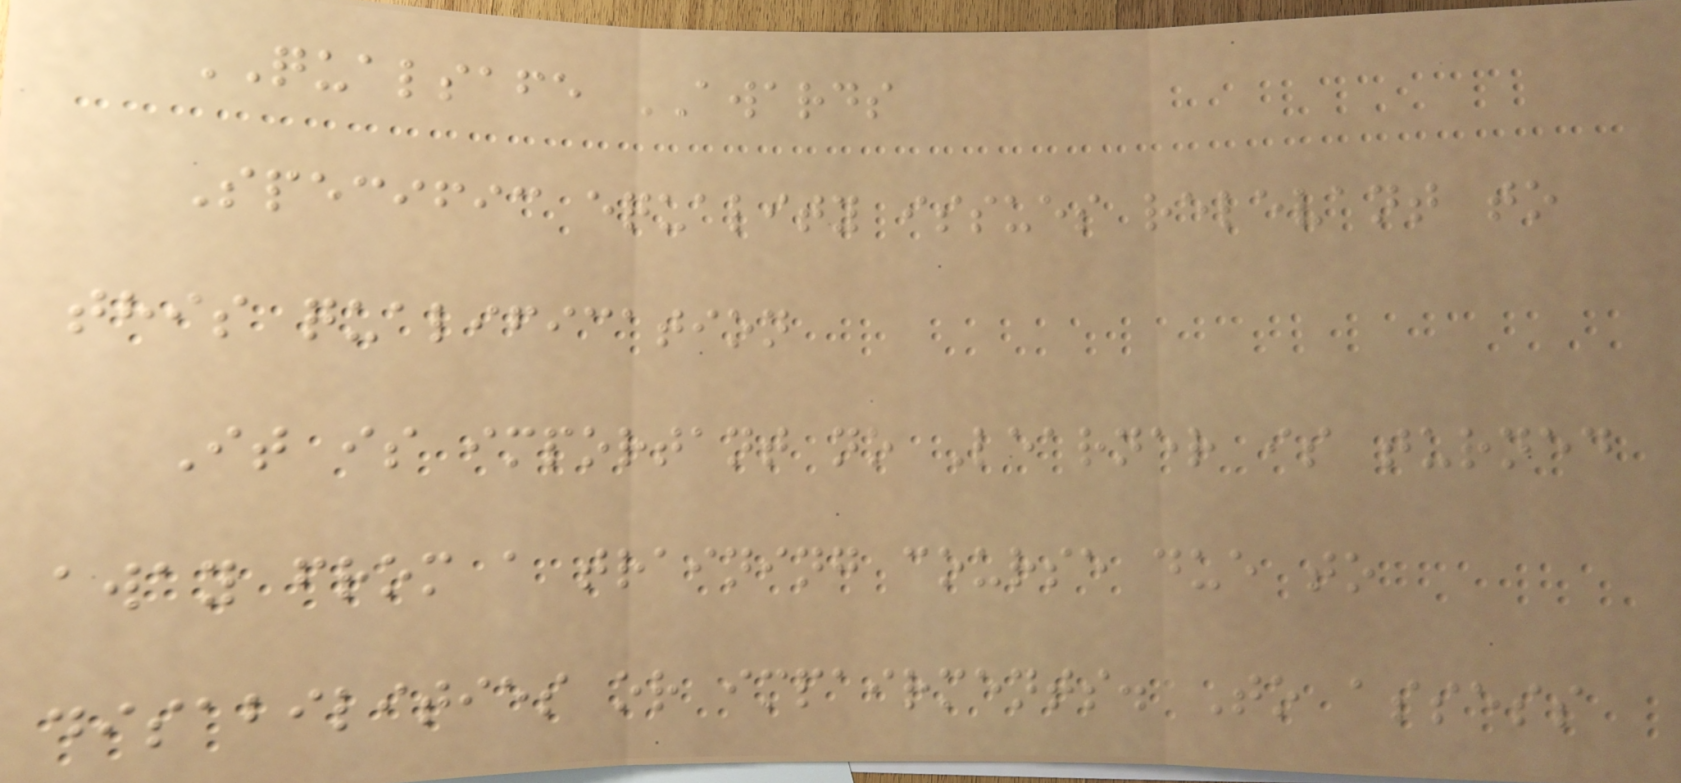QUALSAFE AWARDS
Specific equality issues relevant to
this qualification
It is important no Learner is turned
away from a training course due to
disabilities or impairments. To assess
